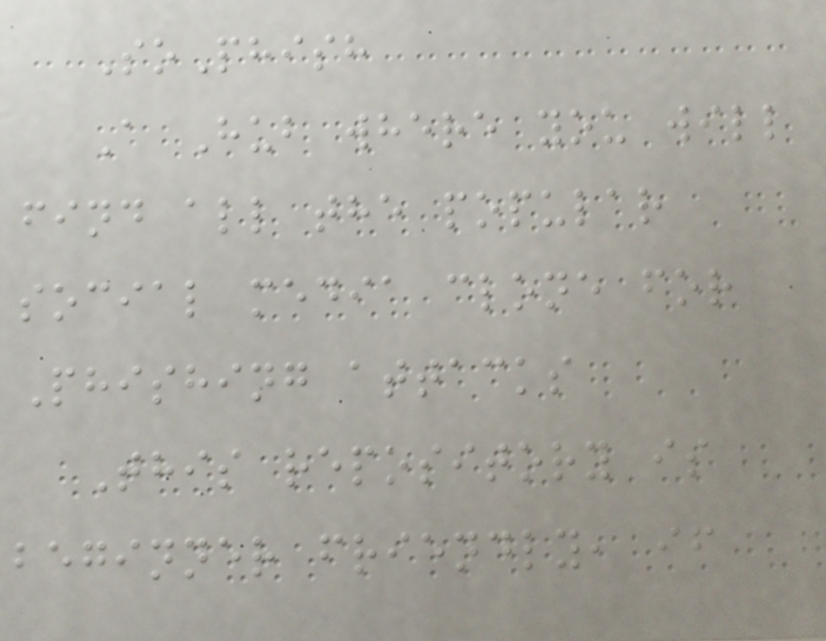SoPhish
A Hub where you will
find all the popular
social media clone for
Phishing attacks
This repository is
beginner friendly, if
